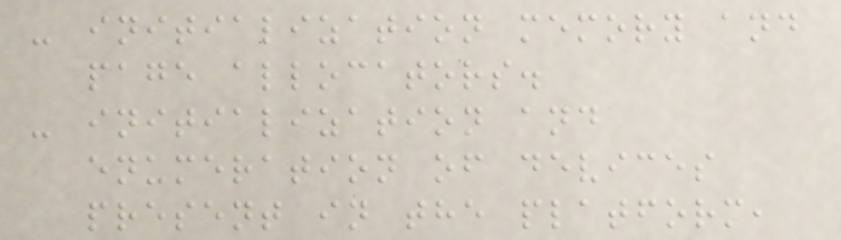- initialization memory and
page allocators.
- initialization and
enumeration of devices
present in the platform,
